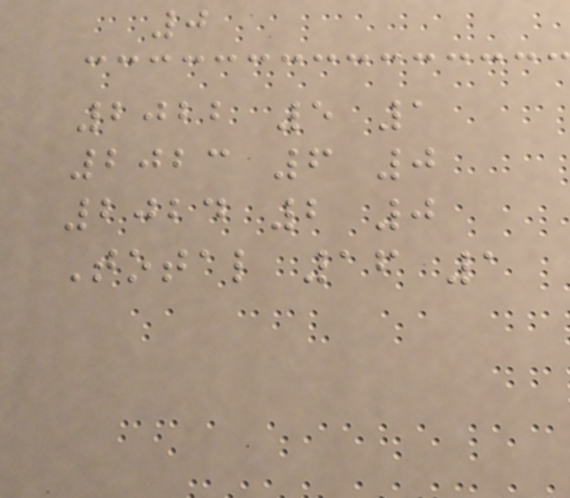0
2022 5 1
2023 6 0
2024 2 0
Total 16 1
